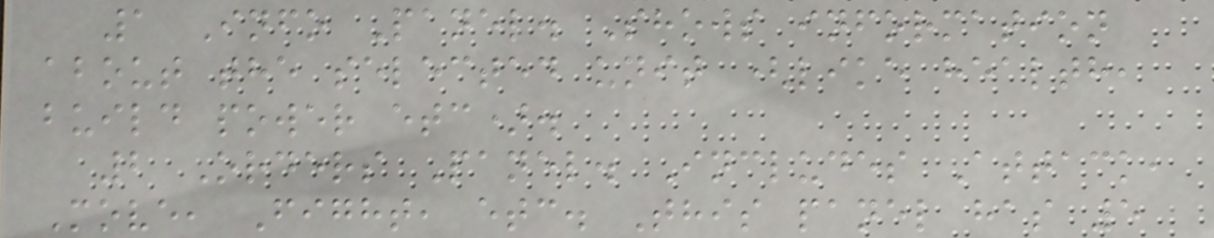1 Info Panel. Shows information
about the selected unit (like health,
build power etc).
2 Orders Panel. Includes Attack,
Move, Fight, etc. This panel has 5
